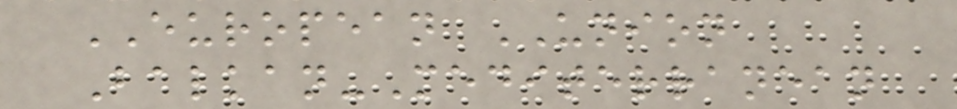EUROPEAN UNION
Balkan-Mediterranean
